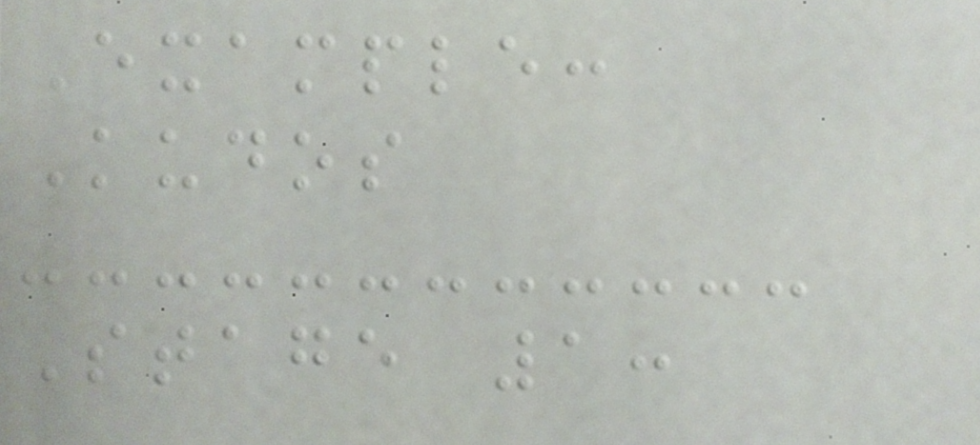Example:
Kudos
Stage 1:
